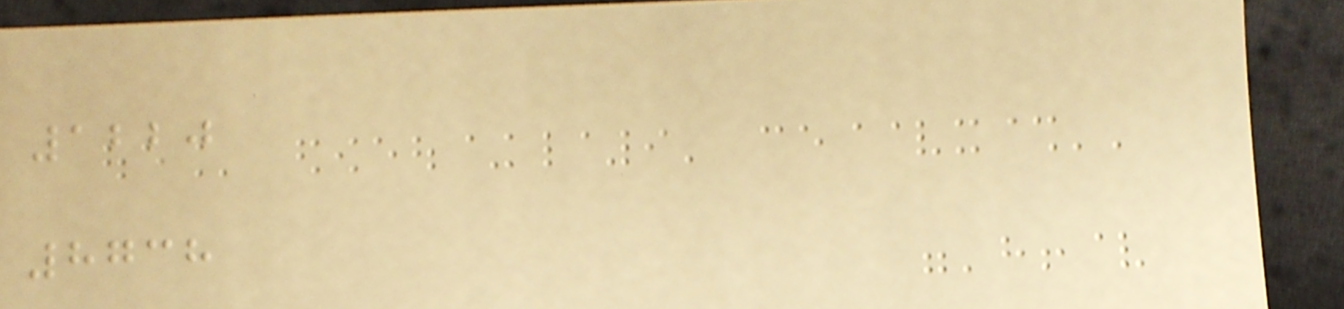1220
8738
